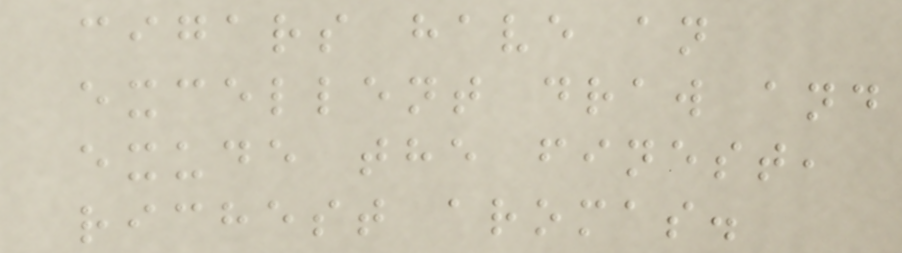cigars have an
excellent draw and
exude the finest,
richest aromas.
